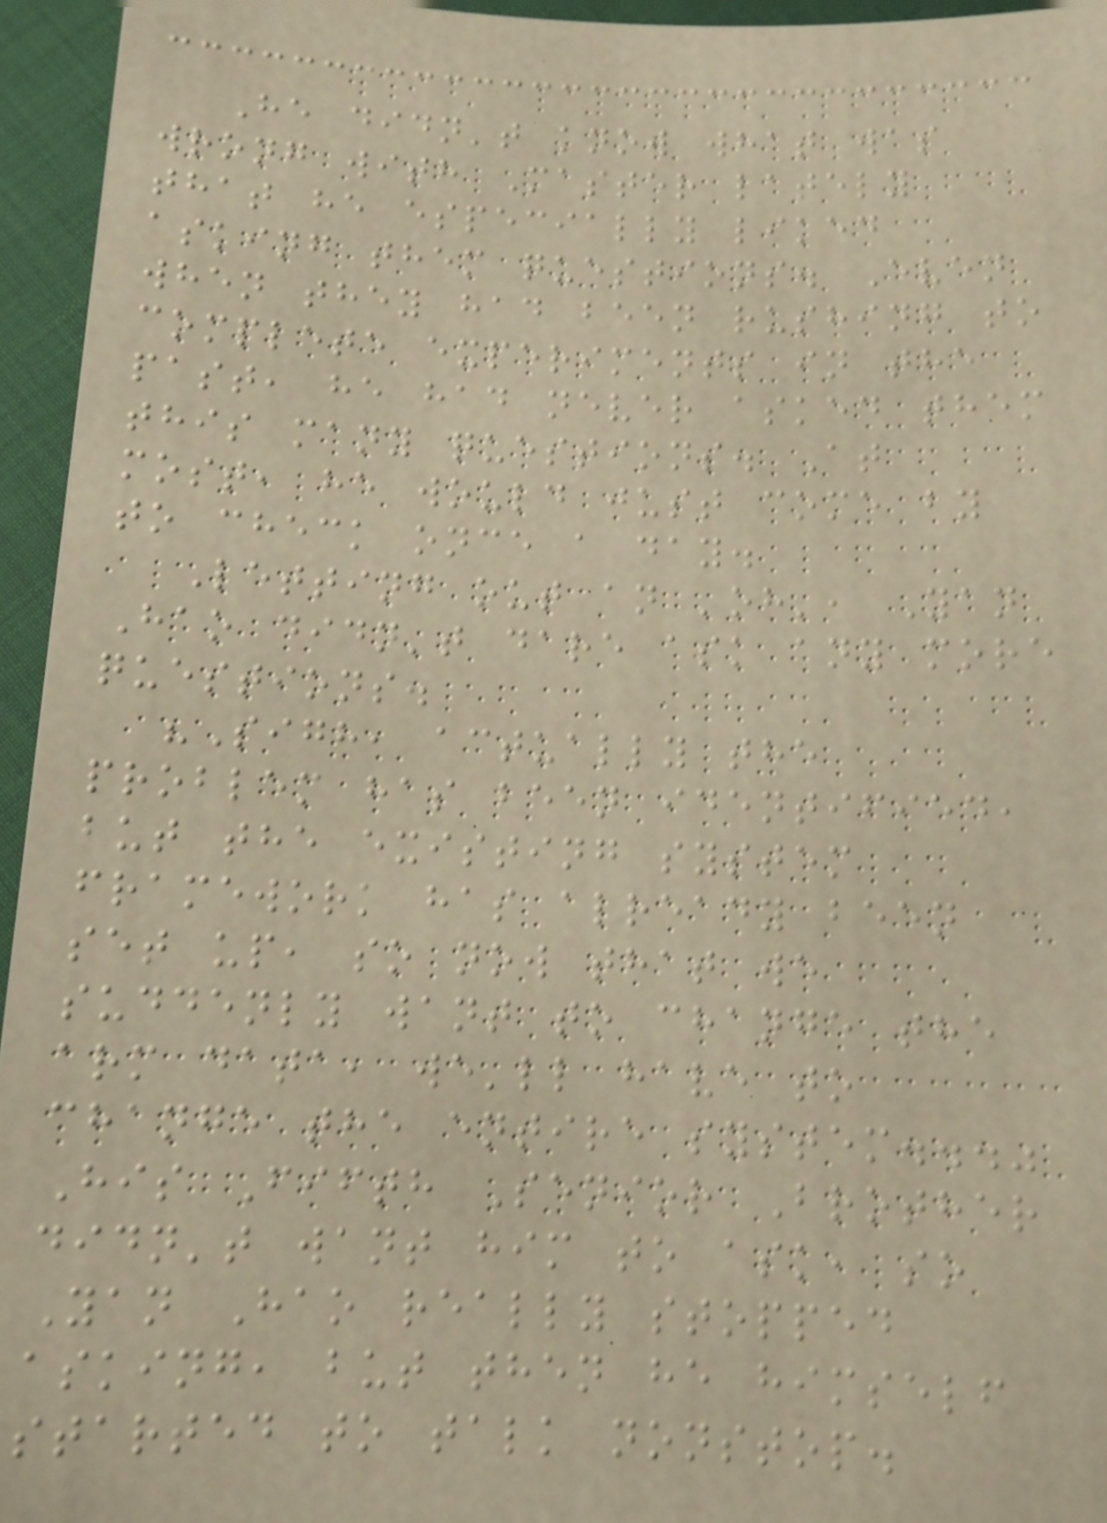He didn't know what was
wrong with Master lately
that he especially liked
asking them questions. Even
when they had been rushing to
complete experiments in the
past, he had never asked them
this many questions. At
most, he would just come by
to check once a day.
Letting out an 'oh', Yan
Hao didn't dare ask any more
questions.
"Sigh, actually the
problem has been identified,
but the existing system
framework has already been
set up, so now that we
suddenly want to change the
arm data, we'll have to
change the entire system..."
His Fifth Senior Brother
didn't want him to ask, so
Yan Hao really stopped
asking, but then he himself
started to talk nonstop.
